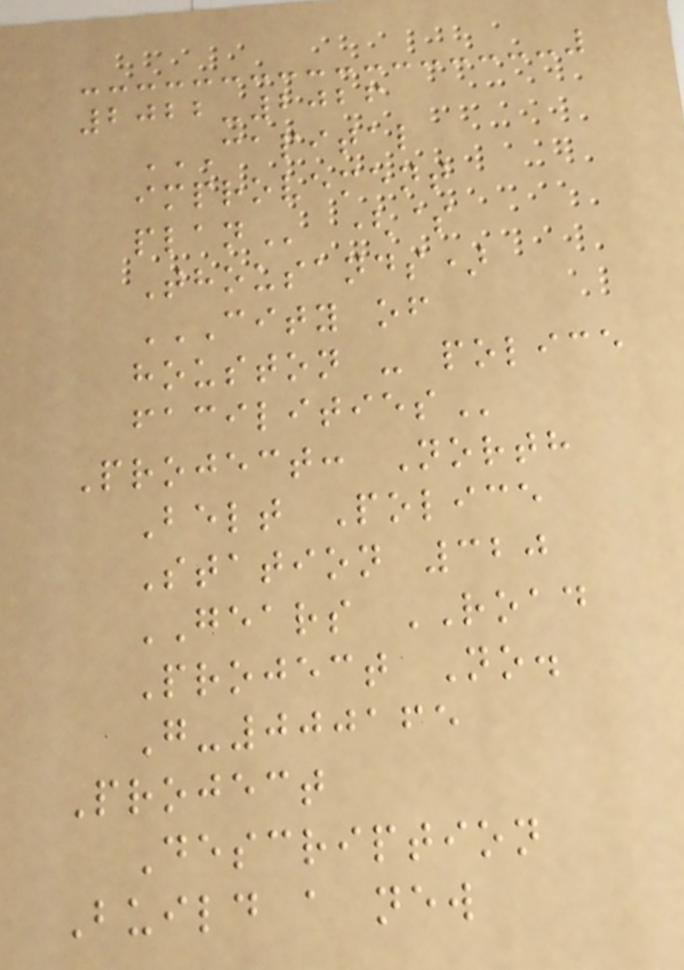2022-2026
CAPITAL
IMPROVEMENT
PLAN ($
Thousands)
CITY OF
HOUSTON - POLICE
FACILITIES
Project: North
Belt Police
Station 320
GEARS ROAD
Project No.
G-000165
Project
Description
Build a new
